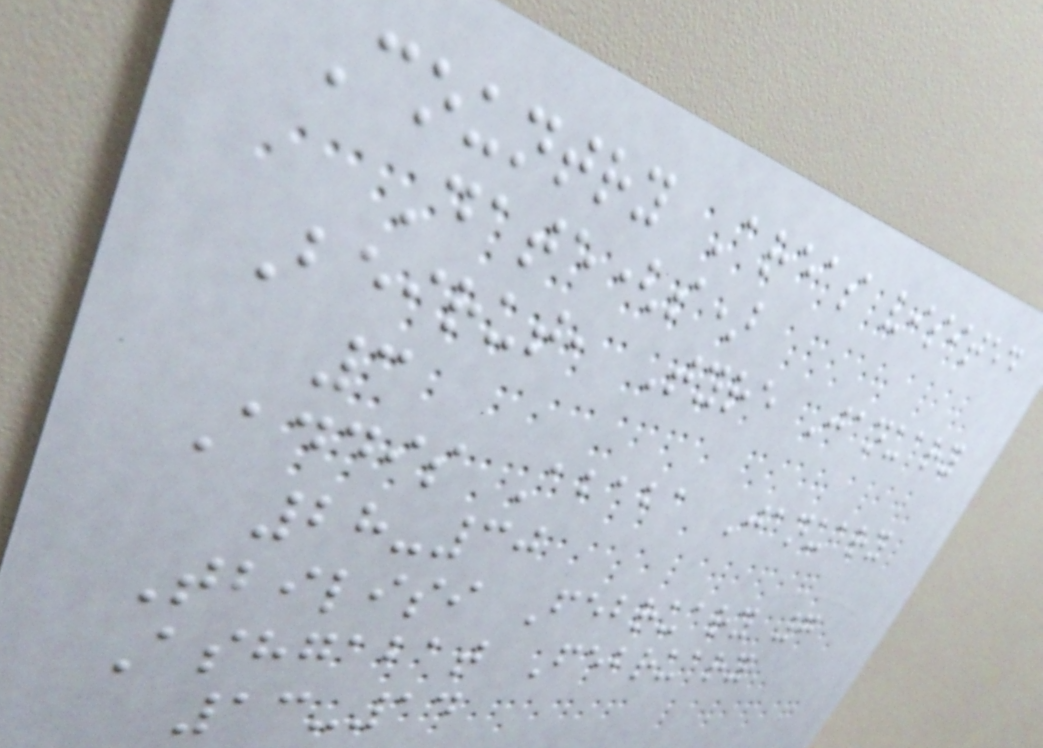Country Areas visited
Date(s)
Beirut, Tyre January
3
Addis Ababa January
28-30
Tbilisi February 7
Ashgabat February
13-14
